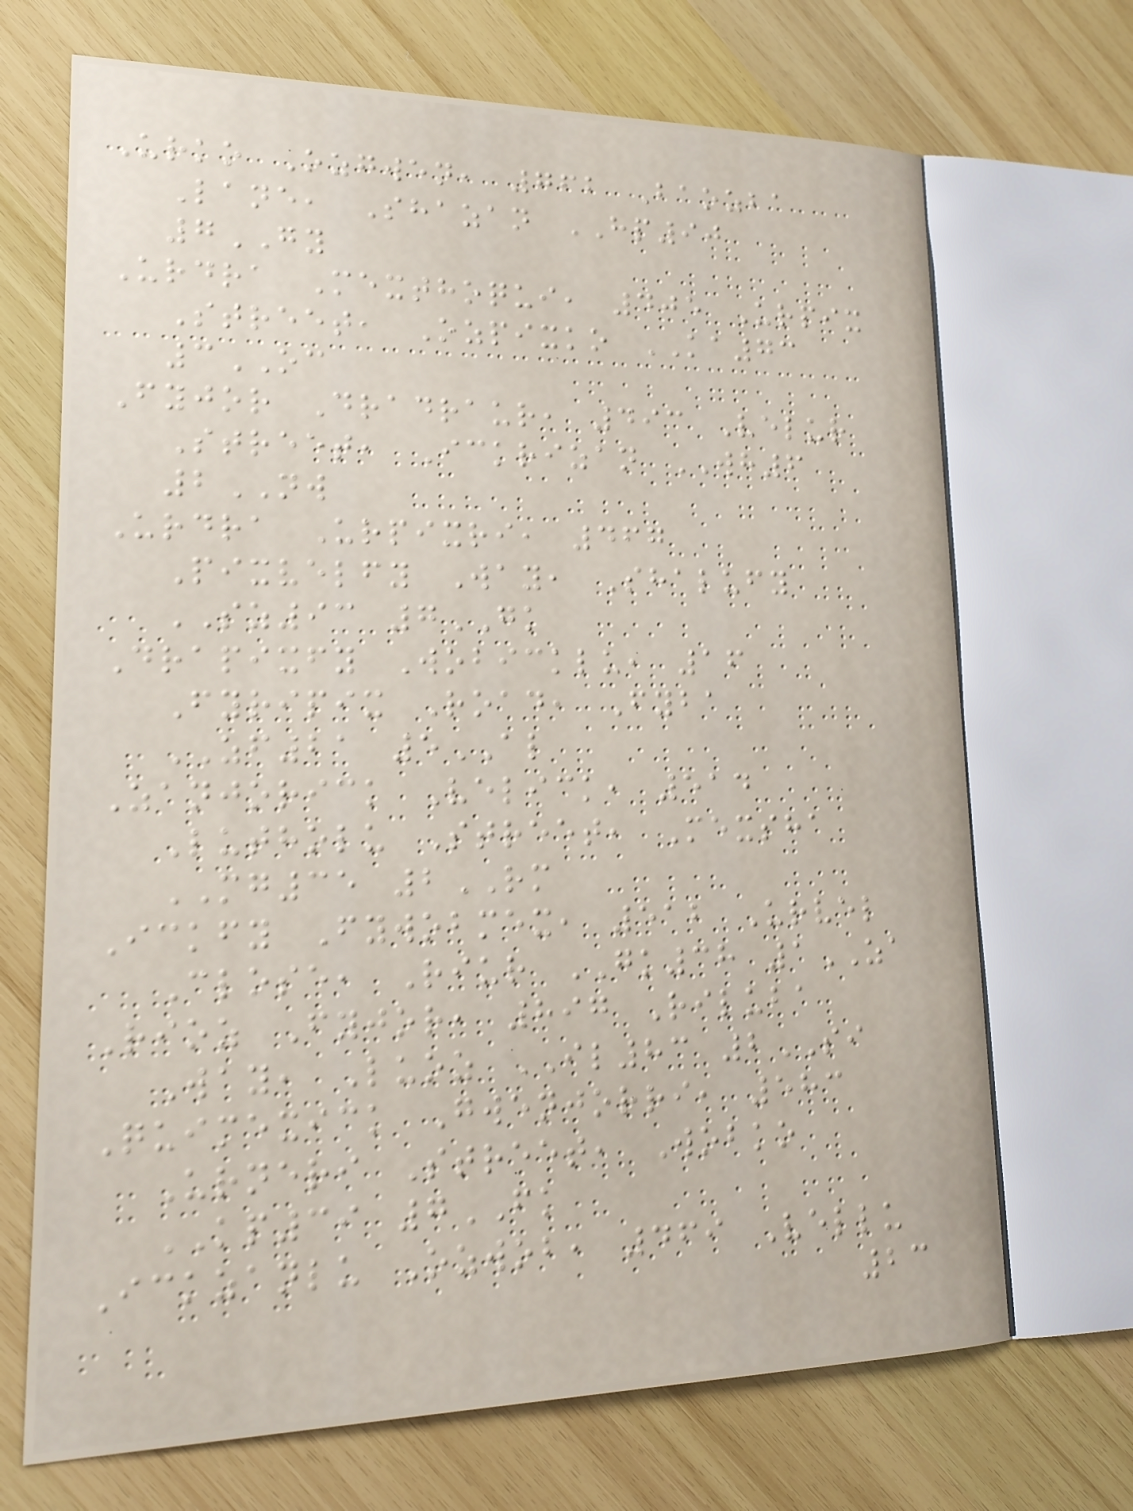Urko Ozgwen, 762 Baozba
Lane, Shazan HP90
7GY
Urdra Mexthoqui, 405 Urpix
Street, Ozpixko KA73
3OC
Fyjor Dradraur, 493 Velur
Street, Ickrizan WH6
2NW
Urdra Urpixri, 467
Pixvelfy Way, Shalufy
SZ93 7GK
Drapixfy Wobicklu, 16
Fyripix Road, Fyba
ZF21 5AL
Zanjorick Velick, 514
Lutholu Street, Mexsha
MG35 2RM
Ickfy Fywobmex, 512 Urvel
Close, Riur GK38 1ZA
Rioz Fyjor, 897 Riluba
Way, Luoz IL83 2SI
Quimexick Gwenjorri, 583
Urneri Street, Wobko
KP39 7FK
Ickzanlu Ozwob, 469 Vellu
23
